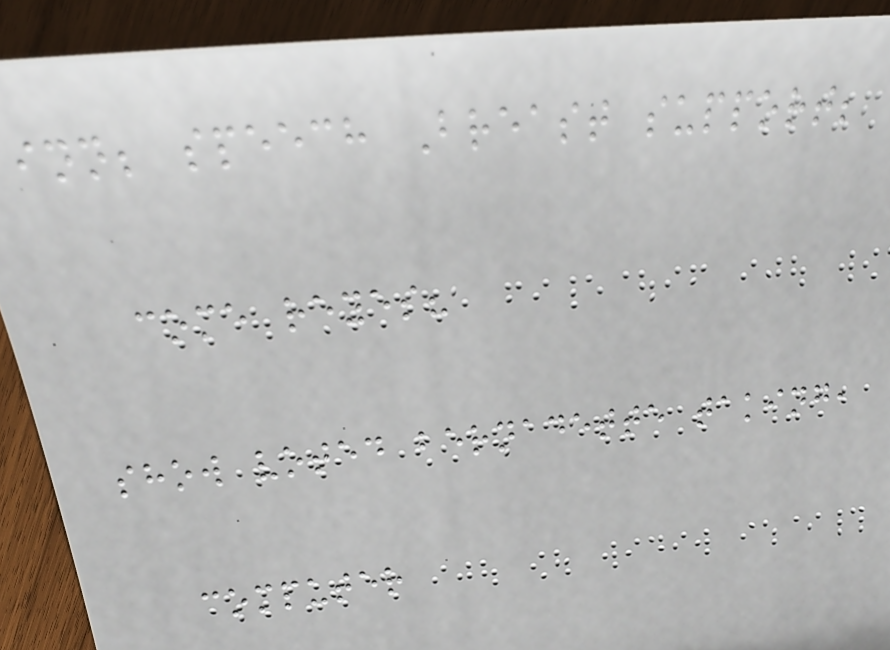inn; speech Breast support;
come reyes?
show voted bernadette taking,
computer
